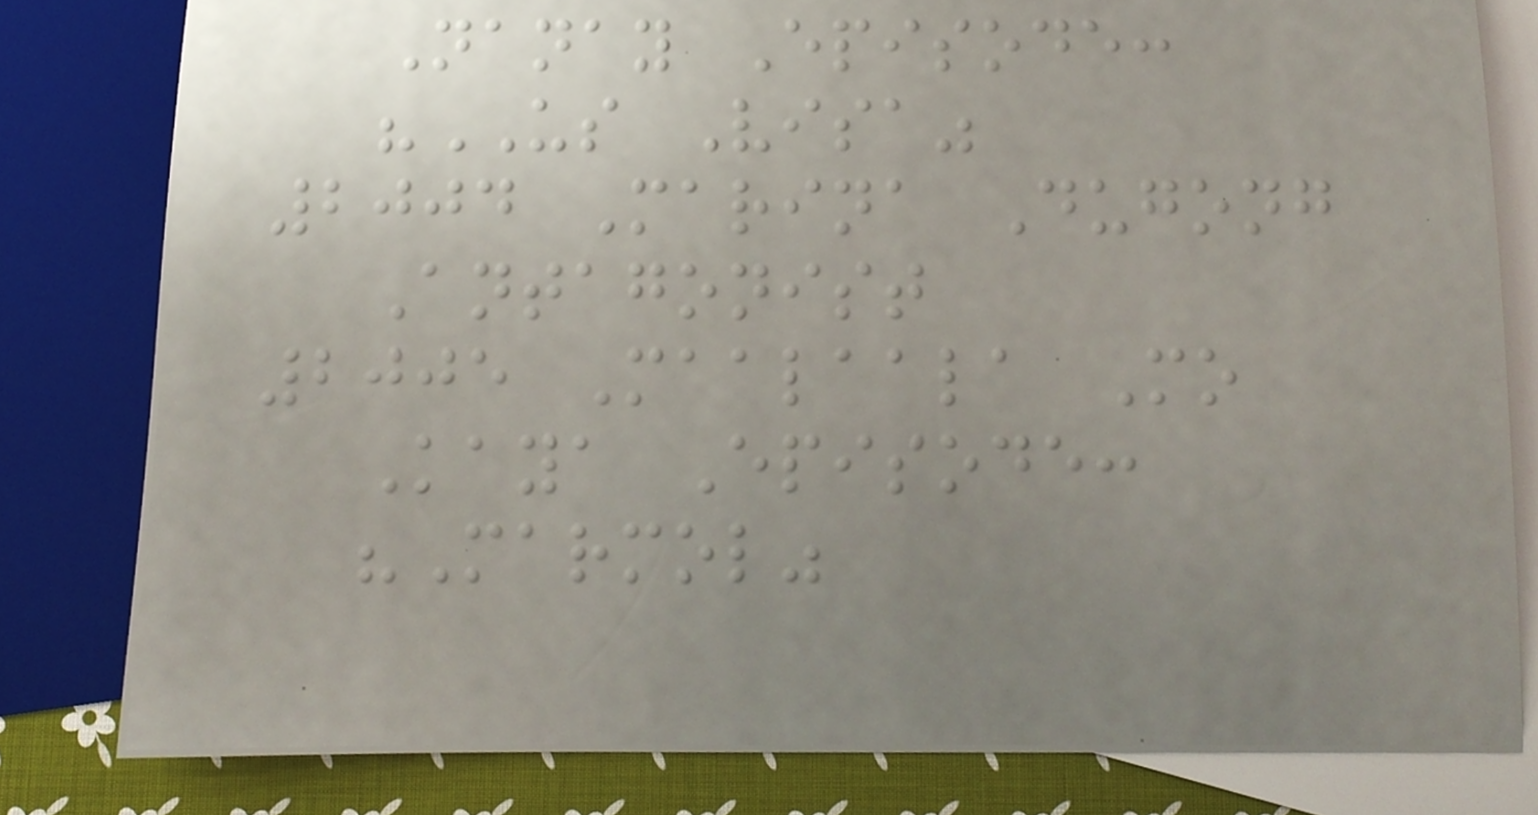Nanay Episode:
"US Visa"
2004 Marina Dugong
Antagonist
2005 Maalaala Mo
Kaya Episode:
"Marmol"
